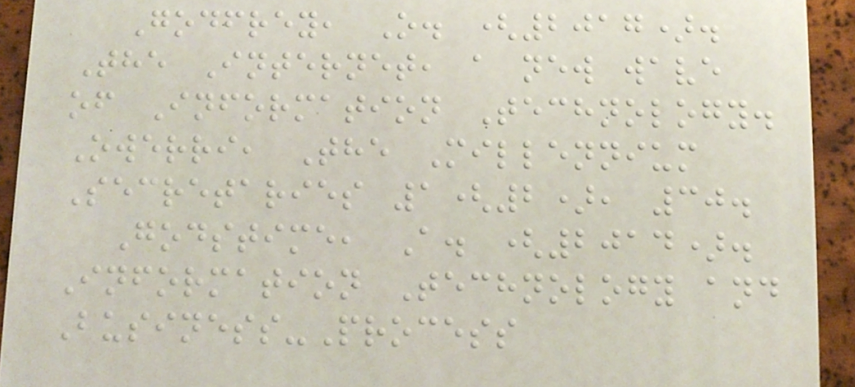Godfrey, O. (2017).
The Internet, a new wave
of Information Technology.
Owerri, The Millennium
Secretaries 1(2), 30.
Godstime, A. (2014).
Information Technology and
Business-Process
